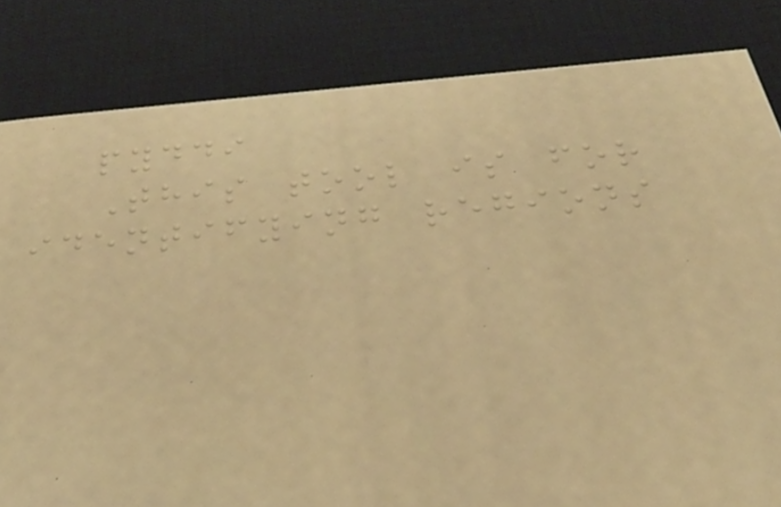pyddi
This tool is for
identifying regions
